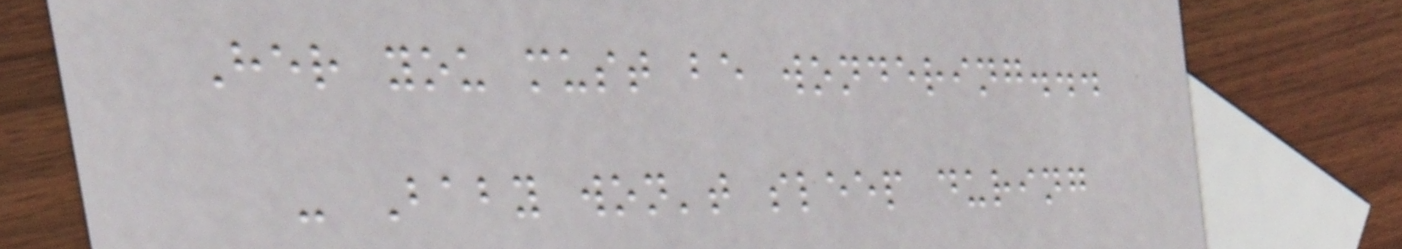Her you must be wondering...
- Baby won't sleep during
